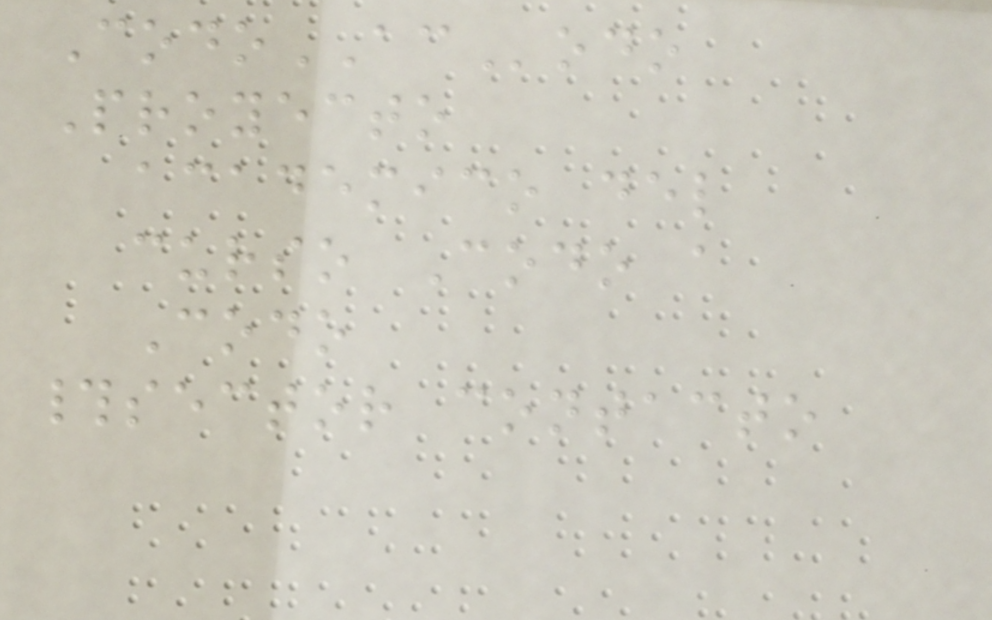CodoACodo
Proyecto
academico del
curso Codo a
Codo
#sector contacto
